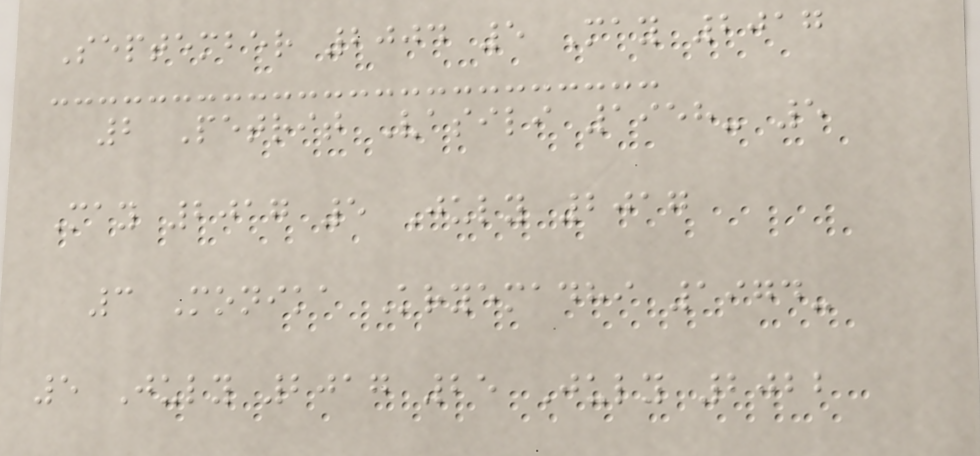September 2004 5 May 2017
2 Petrit Vasili 1958- 5
May 2017 5 July 2017
3 Monika Kryemadhi 1974-
5 July 2017 25 July 2022
